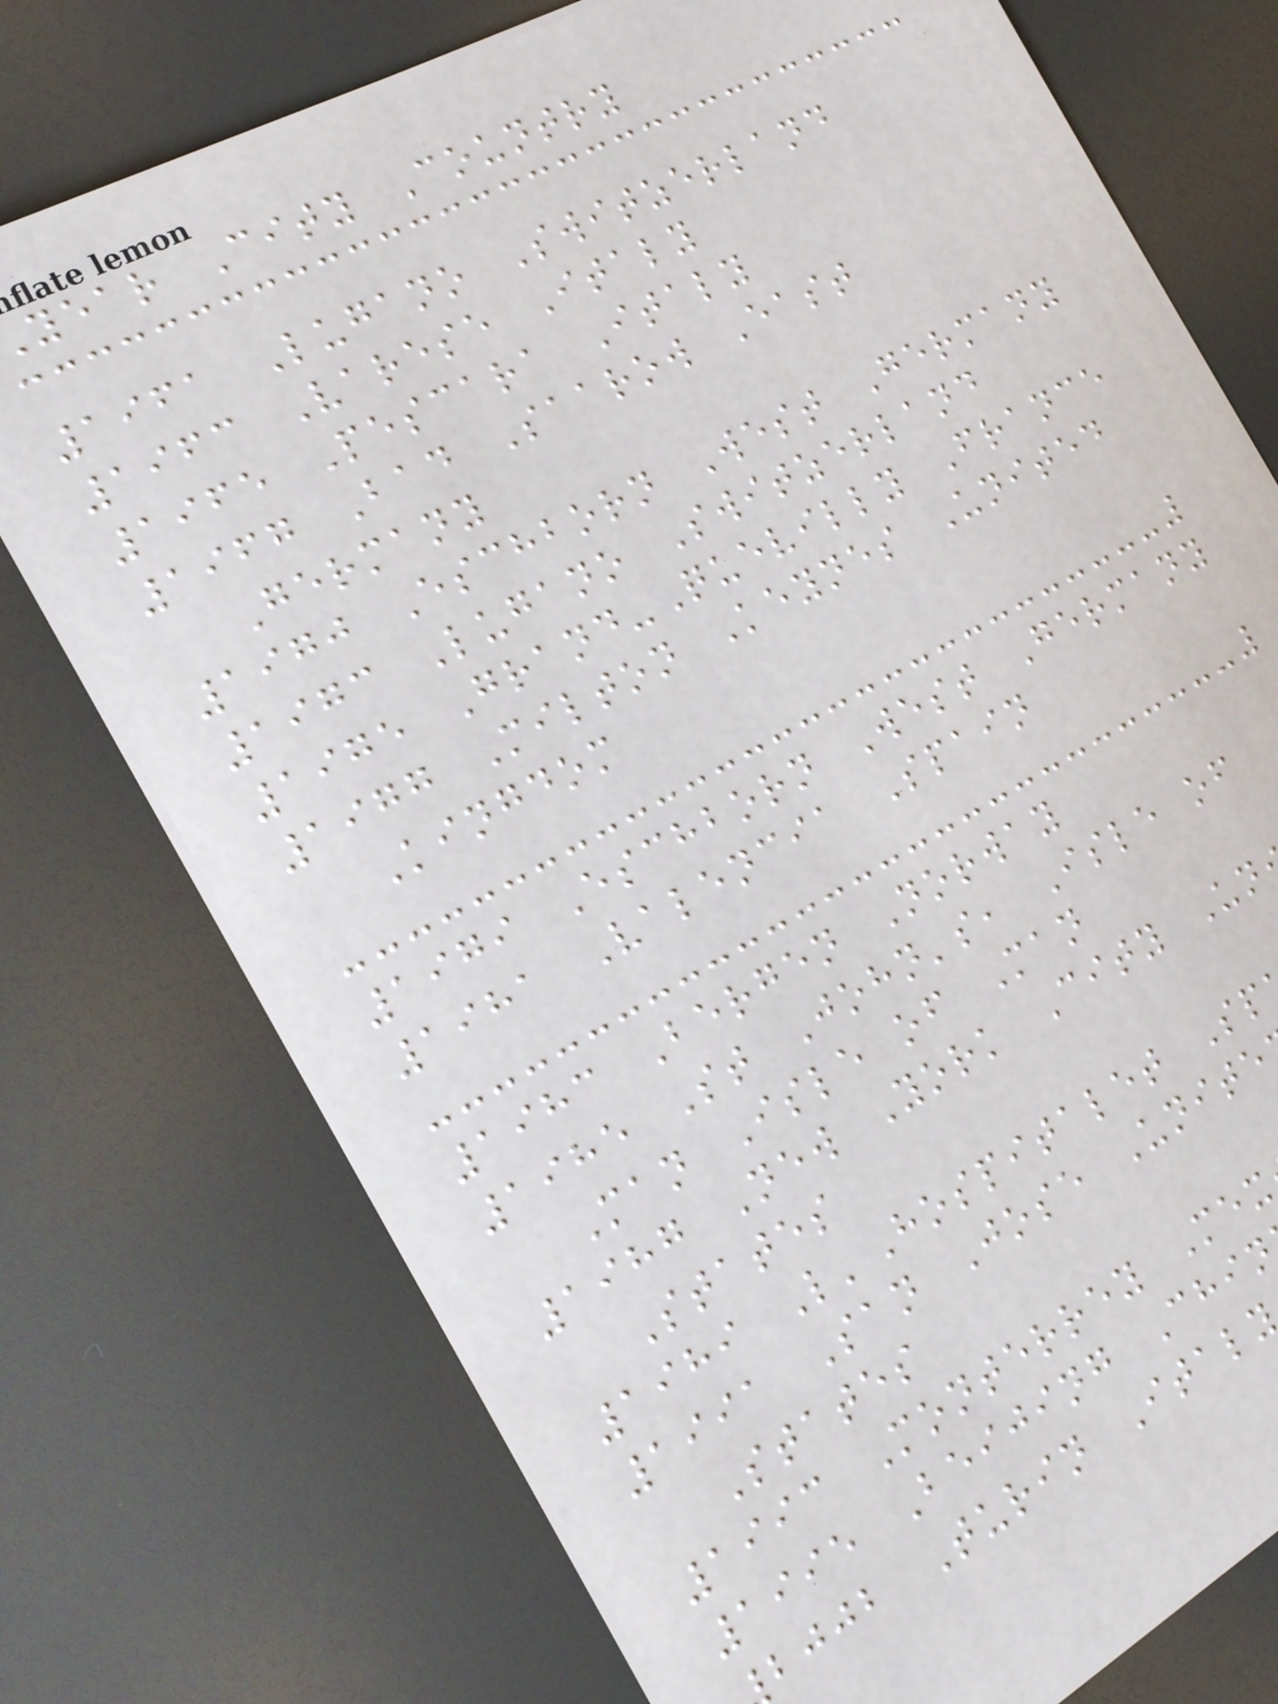year City Country
1961 Lugano Switzerland
1963 Varese Italy
1965 Pescara Italy
1967 Bad Saarow East
Germany
1970 Eschborn West Germany
1973 Lugano Switzerland
1975 Grand-Quevilly France
1977 Milton Keynes United
Kingdom
1979 Eschborn West Germany
1981 Valencia Spain
1983 Bergen Norway
1985 St John's, Isle of
Man Isle of Man
1987 New York City Un
States
1989 L'Hospitalet Sp
1991 San Jose Unite
States
1993 Monterrey Mex
1995 Beijing Chin
bjjb Turin Italy
